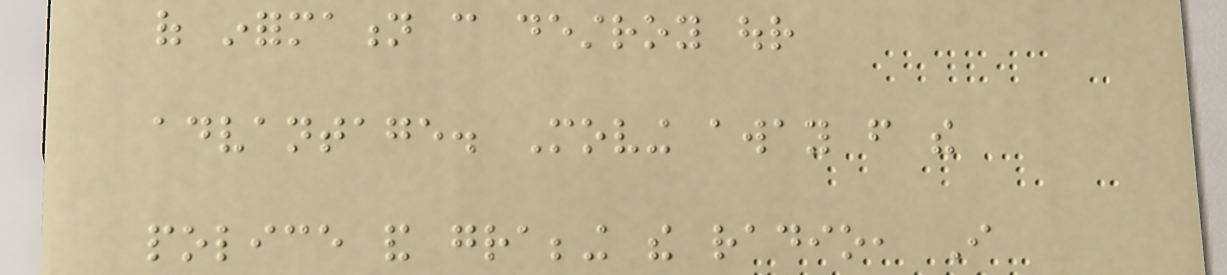of information can destroy our
advantage. Moving away from the
police and grabbing the radio, I
